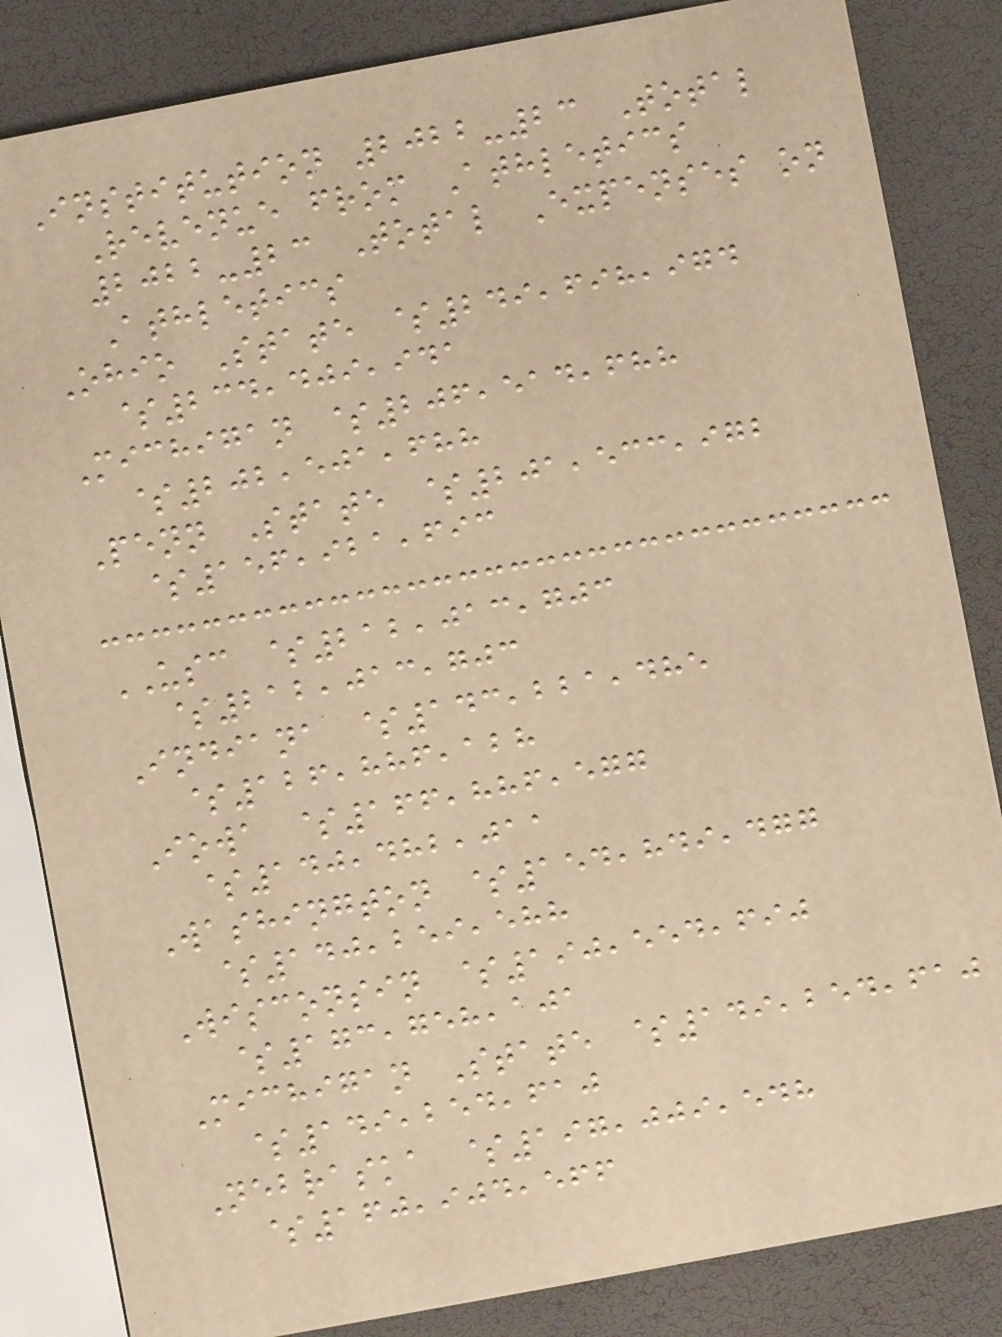Institution 2022-23 Total
Revenue from Athletics
2022-23 Total Expenses on
Athletics
Ohio State $249,698,974
$234,409,941
Michigan $206,514,688
$202,501,688
Penn State $201,533,972
$156,921,693
USC $212,013,703
$212,013,703
Indiana $143,221,485
$126,886,128
Iowa $166,886,577
$140,482,011
Washington $154,849,477
$140,259,588
Wisconsin $190,554,690
$173,758,101
Michigan State $149,254,610
$149,254,610
Nebraska $197,009,548
$160,904,566
